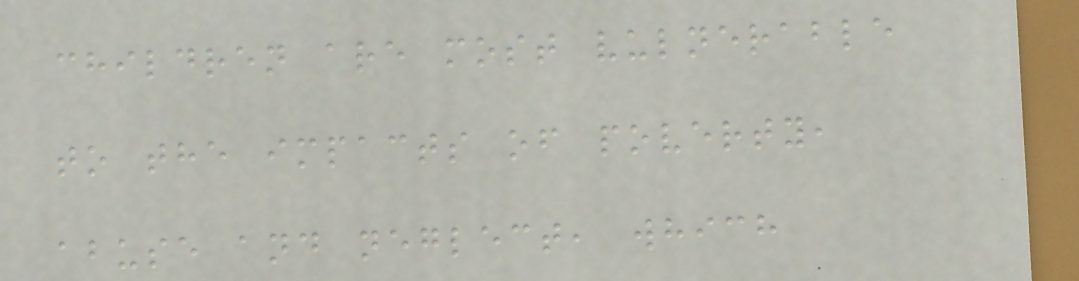children are most vulnerable
to the impacts of poverty,
abuse and neglect, which
